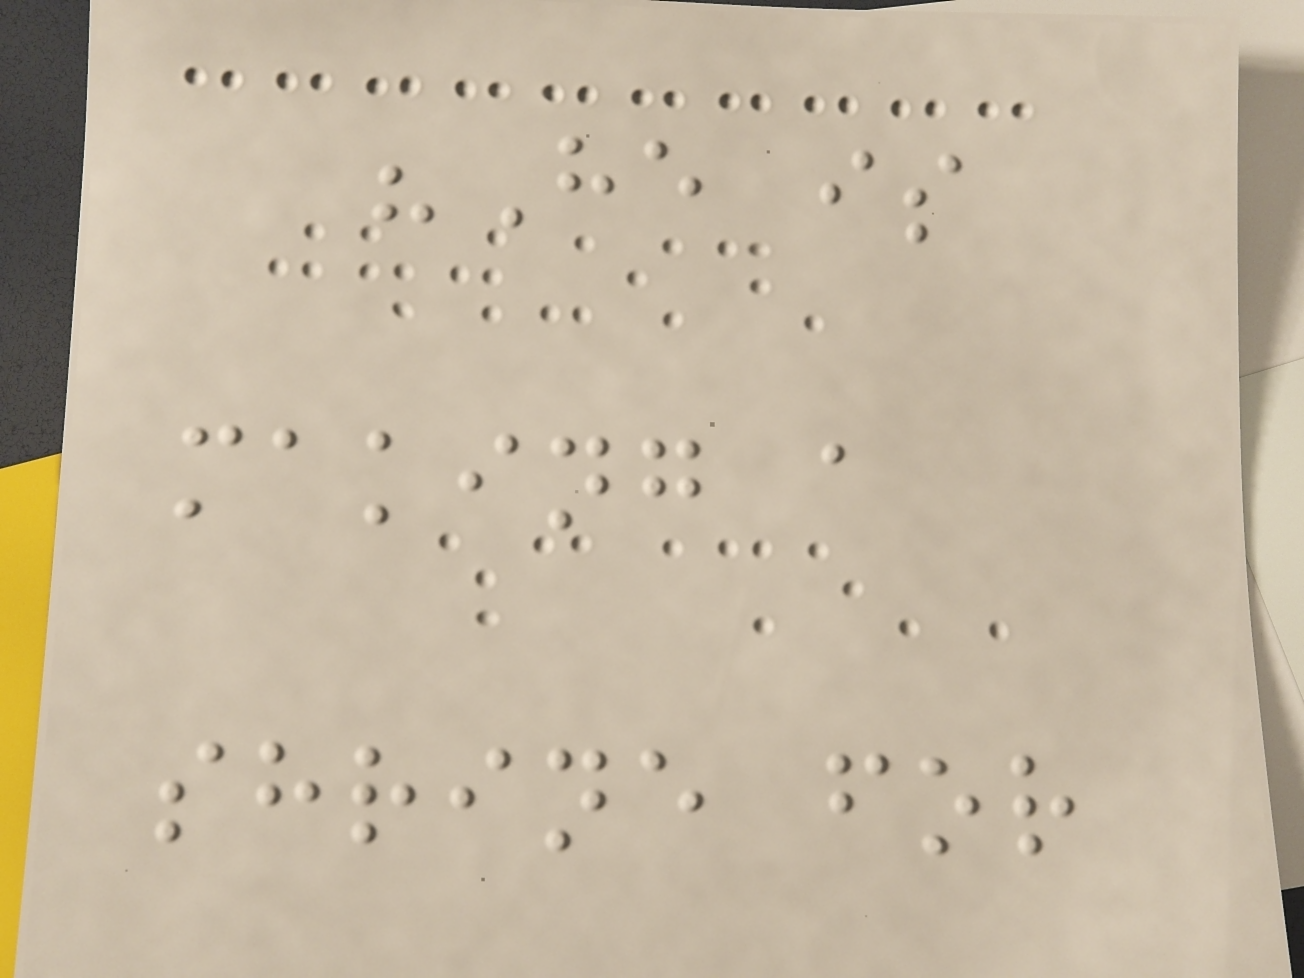"He is
making a
shrine for
